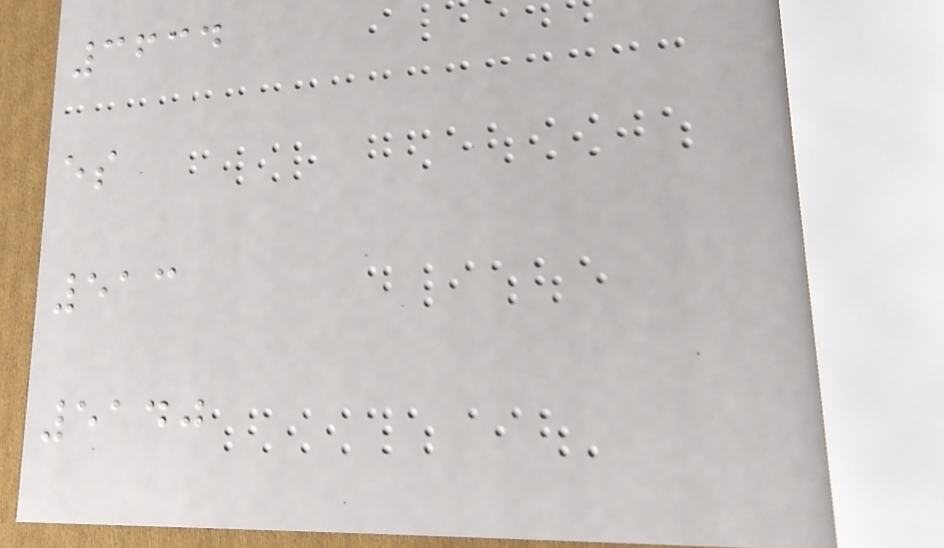3634
es
513
5140
